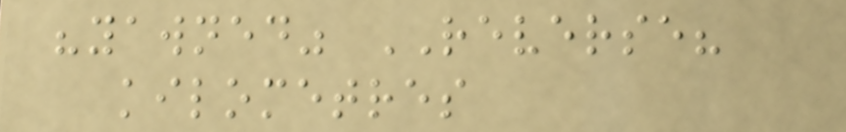"yawned" REVERSE?
kilometres
